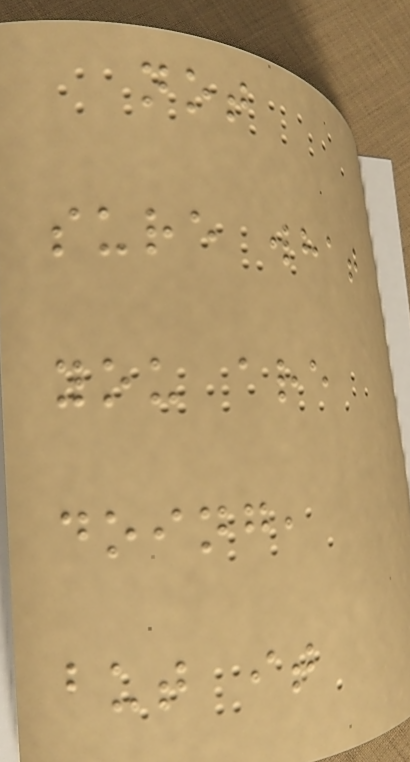not
sure what
you are
doing,
but it
